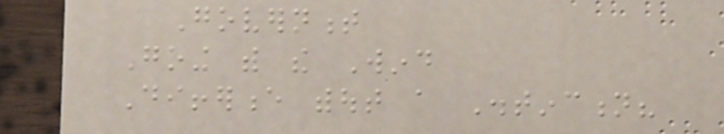Government
Going with the Wind
Difference without a Distinction?
